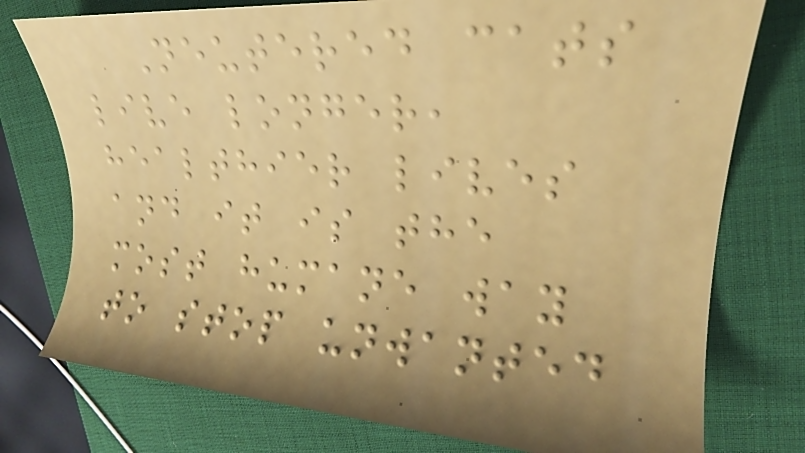Neutered cats
live longer,
healthier lives
and it is the
most humane way
to stop unwanted
